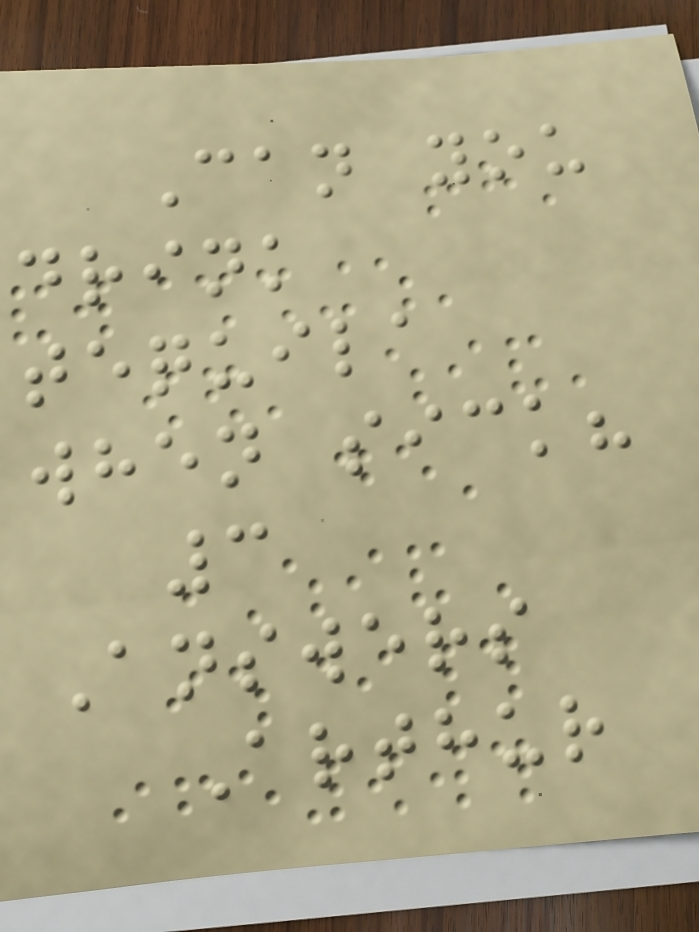Can you
drink
tequila
when sick?
3
Answers
Arthur
